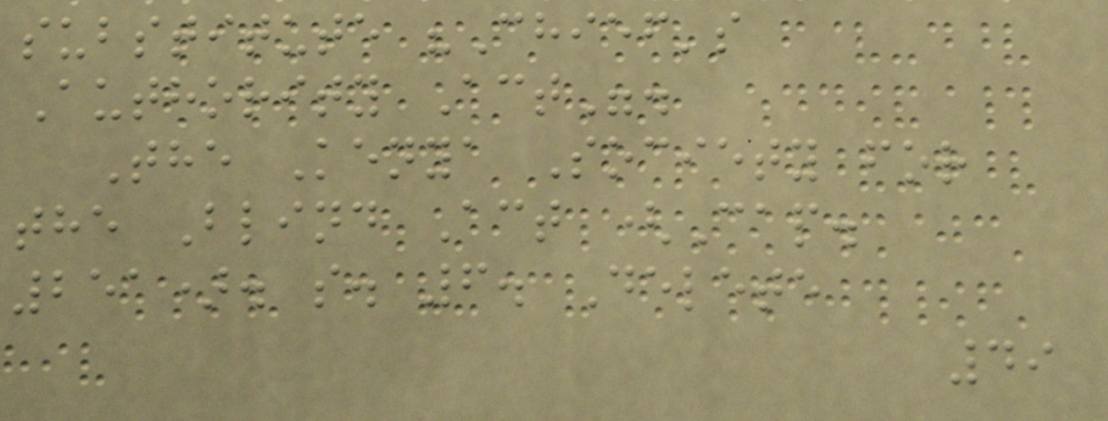substitute "Chief's
Authority Act".
The Kenya Society for
the Blind Act (Cap.
251). s. 6. Delete
49
